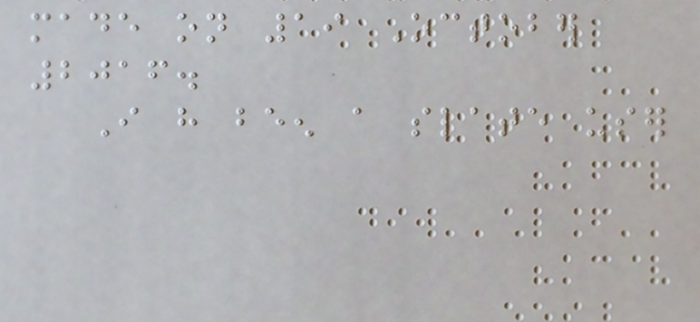made on 19 October
2016.
I have been a slate user
